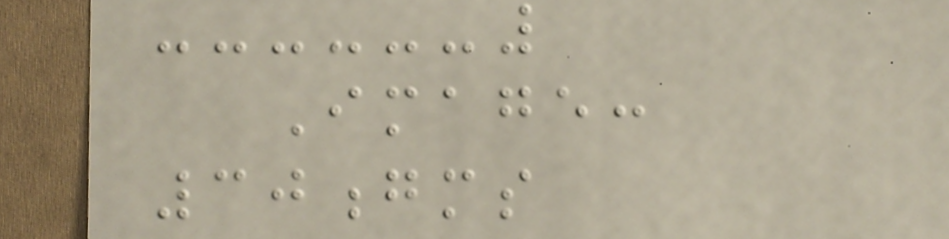Image:
30gms
